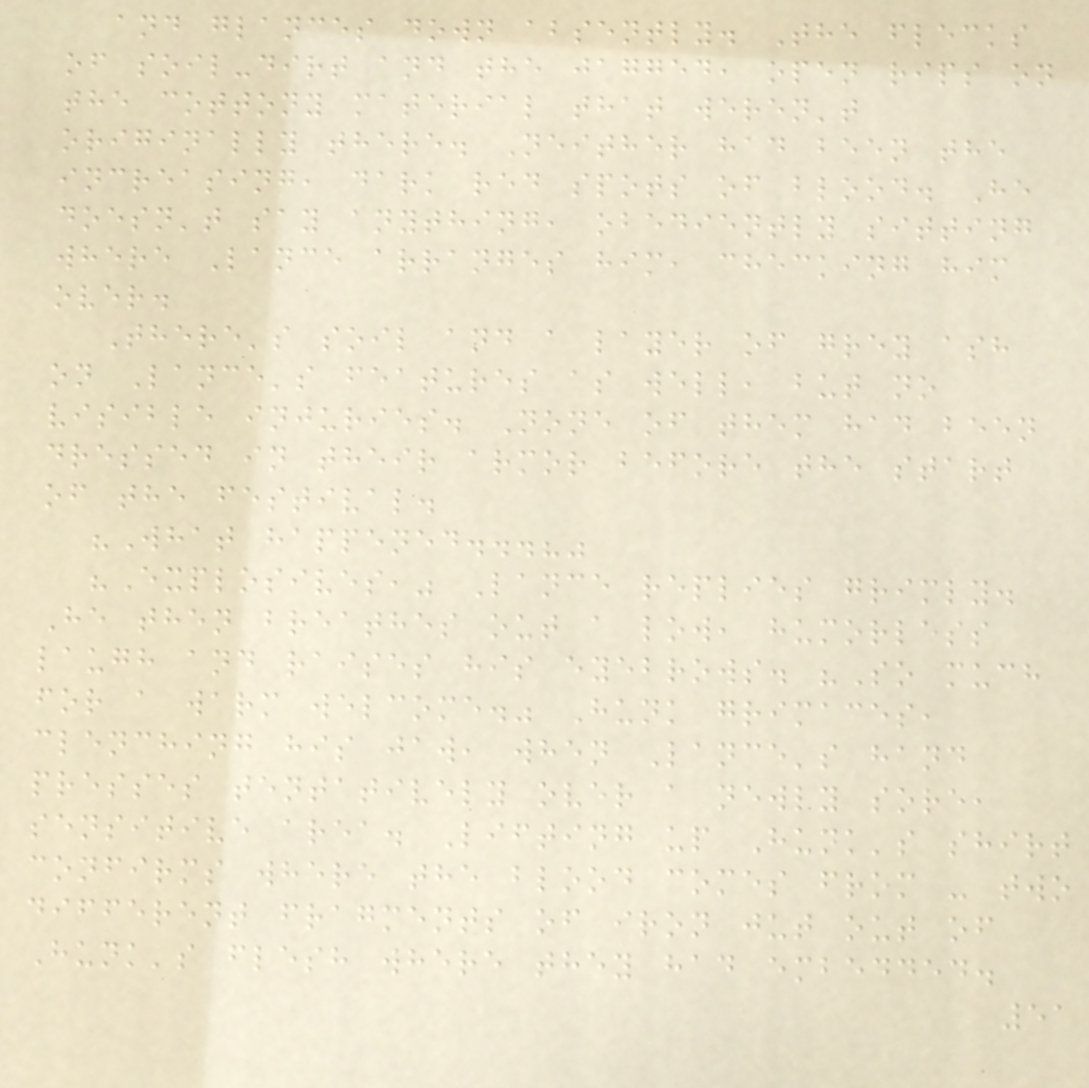and glances down absently. The flecks
of soil-dirt and the jagged, open rips on
the cottony material that weren't
originally there. Neither had been the
increasing, dark red spots of blood. He
doesn't say anything, obediently sitting
where Lance arranges him, checking him
over.
There's soil and a layer of grey ash
on Lance's features as well, but no
visible injuries. None of them had been
dressed in their armor before the start
of the festival.
"What happened...?"
"Explosives," Lance replies grimly.
He then breathes out a low, humorless
laugh and raises his eyebrows. "So much
for a warm welcome." Hunk grimaces,
clenching his jaw, when Lance's hand
presses tentatively over a newly sore,
sensitive area. Lifting up Hunk's shirt
confirms where the blood comes from - two
different fragments of iron jut out of
Hunk's flesh where they had embedded.
51
